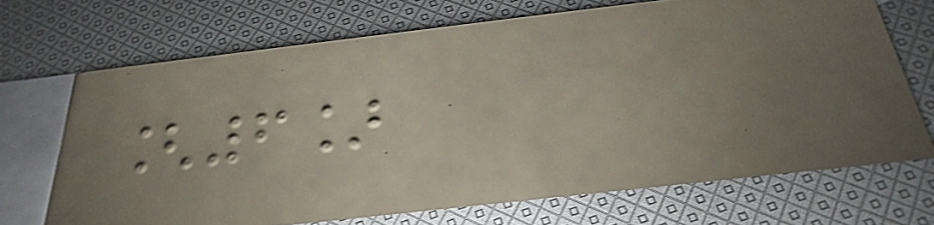[6]
